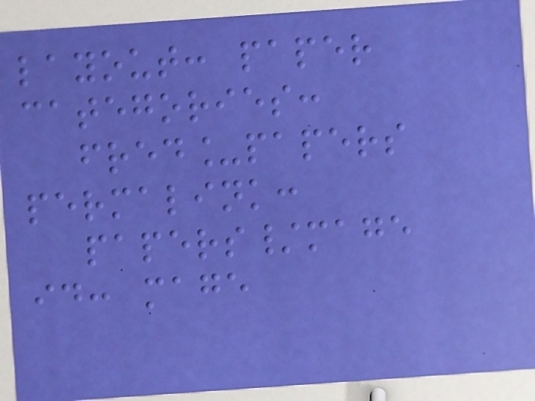layout: paper
categories:
fred_papers
permalink:
papers/mage
id: mage
